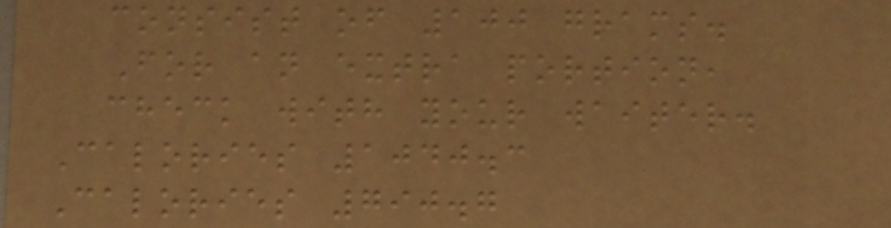consist of 100 grams.
For an extra portion,
check with your waiter.
Calories 1040.3
Calories 790.7
